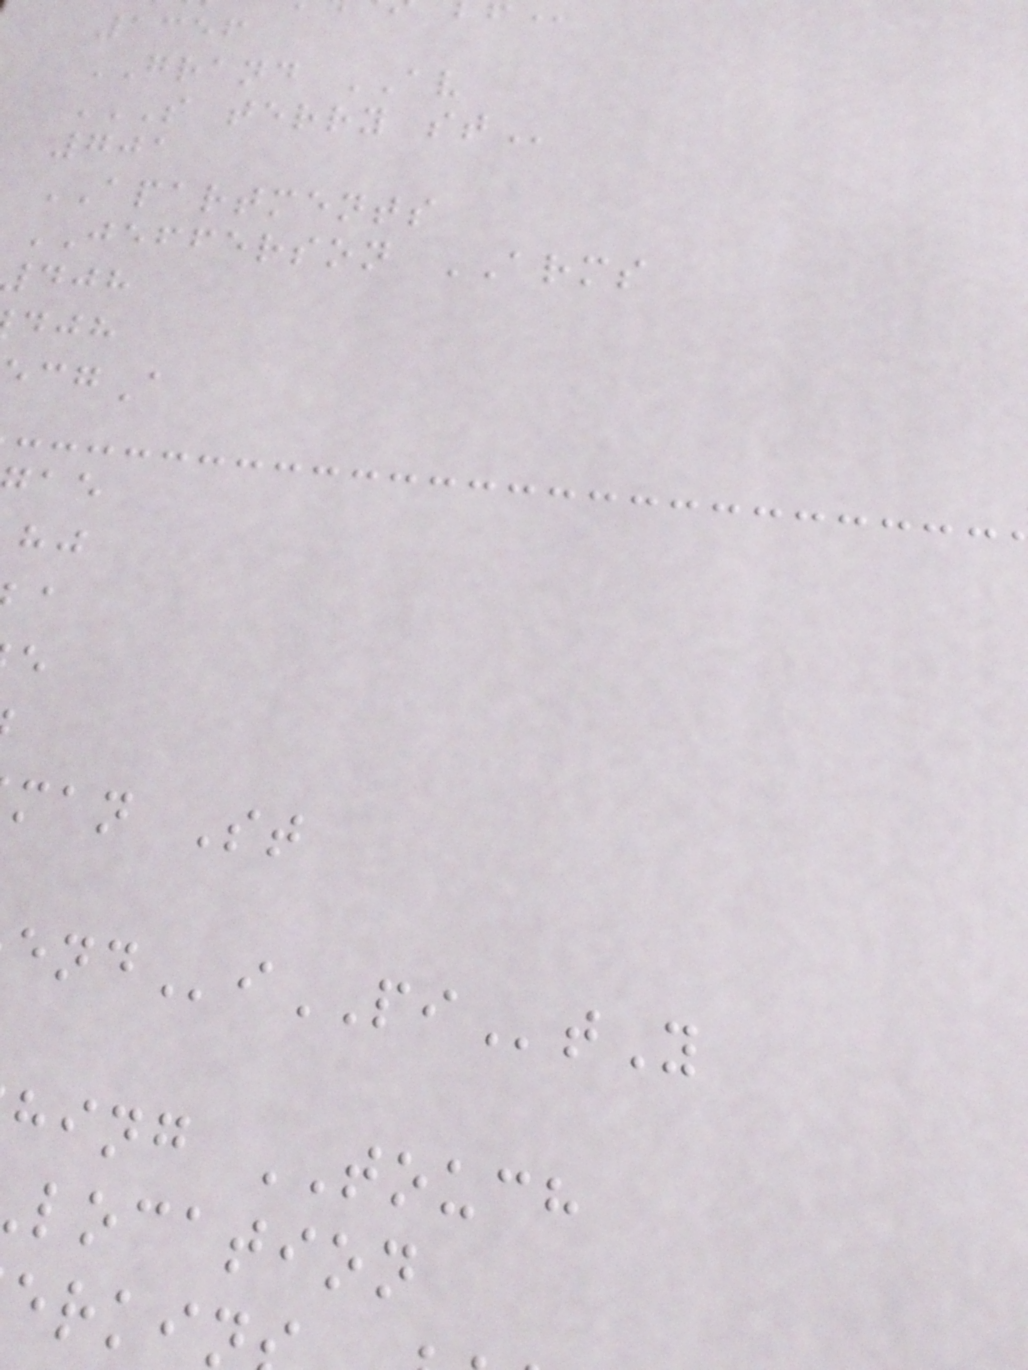1356
GRAND AV
S TERRY ST
701
APARTMENTS
JEFFERSON ARMS
man St
iPItY
hing TOUCH
location
